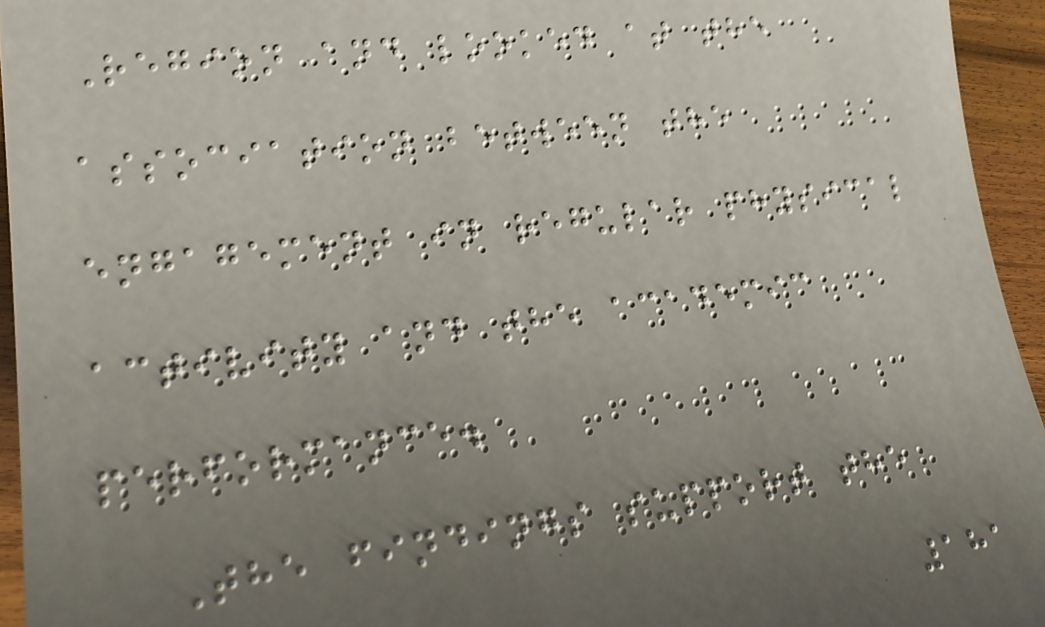Region and looked at the
association between the
engagement in regular physical
activity and the academic
performance.
The findings support the
181
